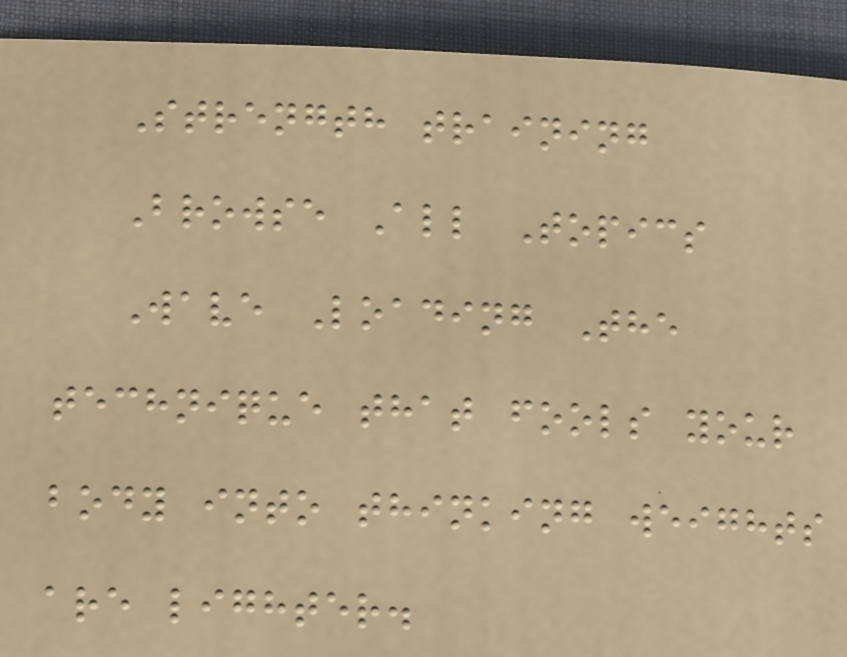Strength training
Browse All Topics
Wave Loading The
technique that fools your
body into thinking weights
are lighter.
